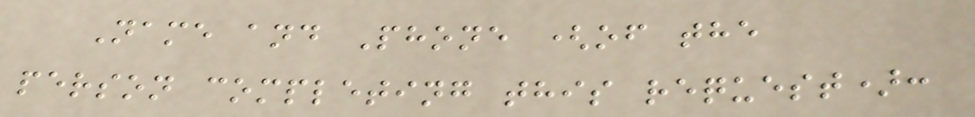Name and Phone (of the
person completing this request):
